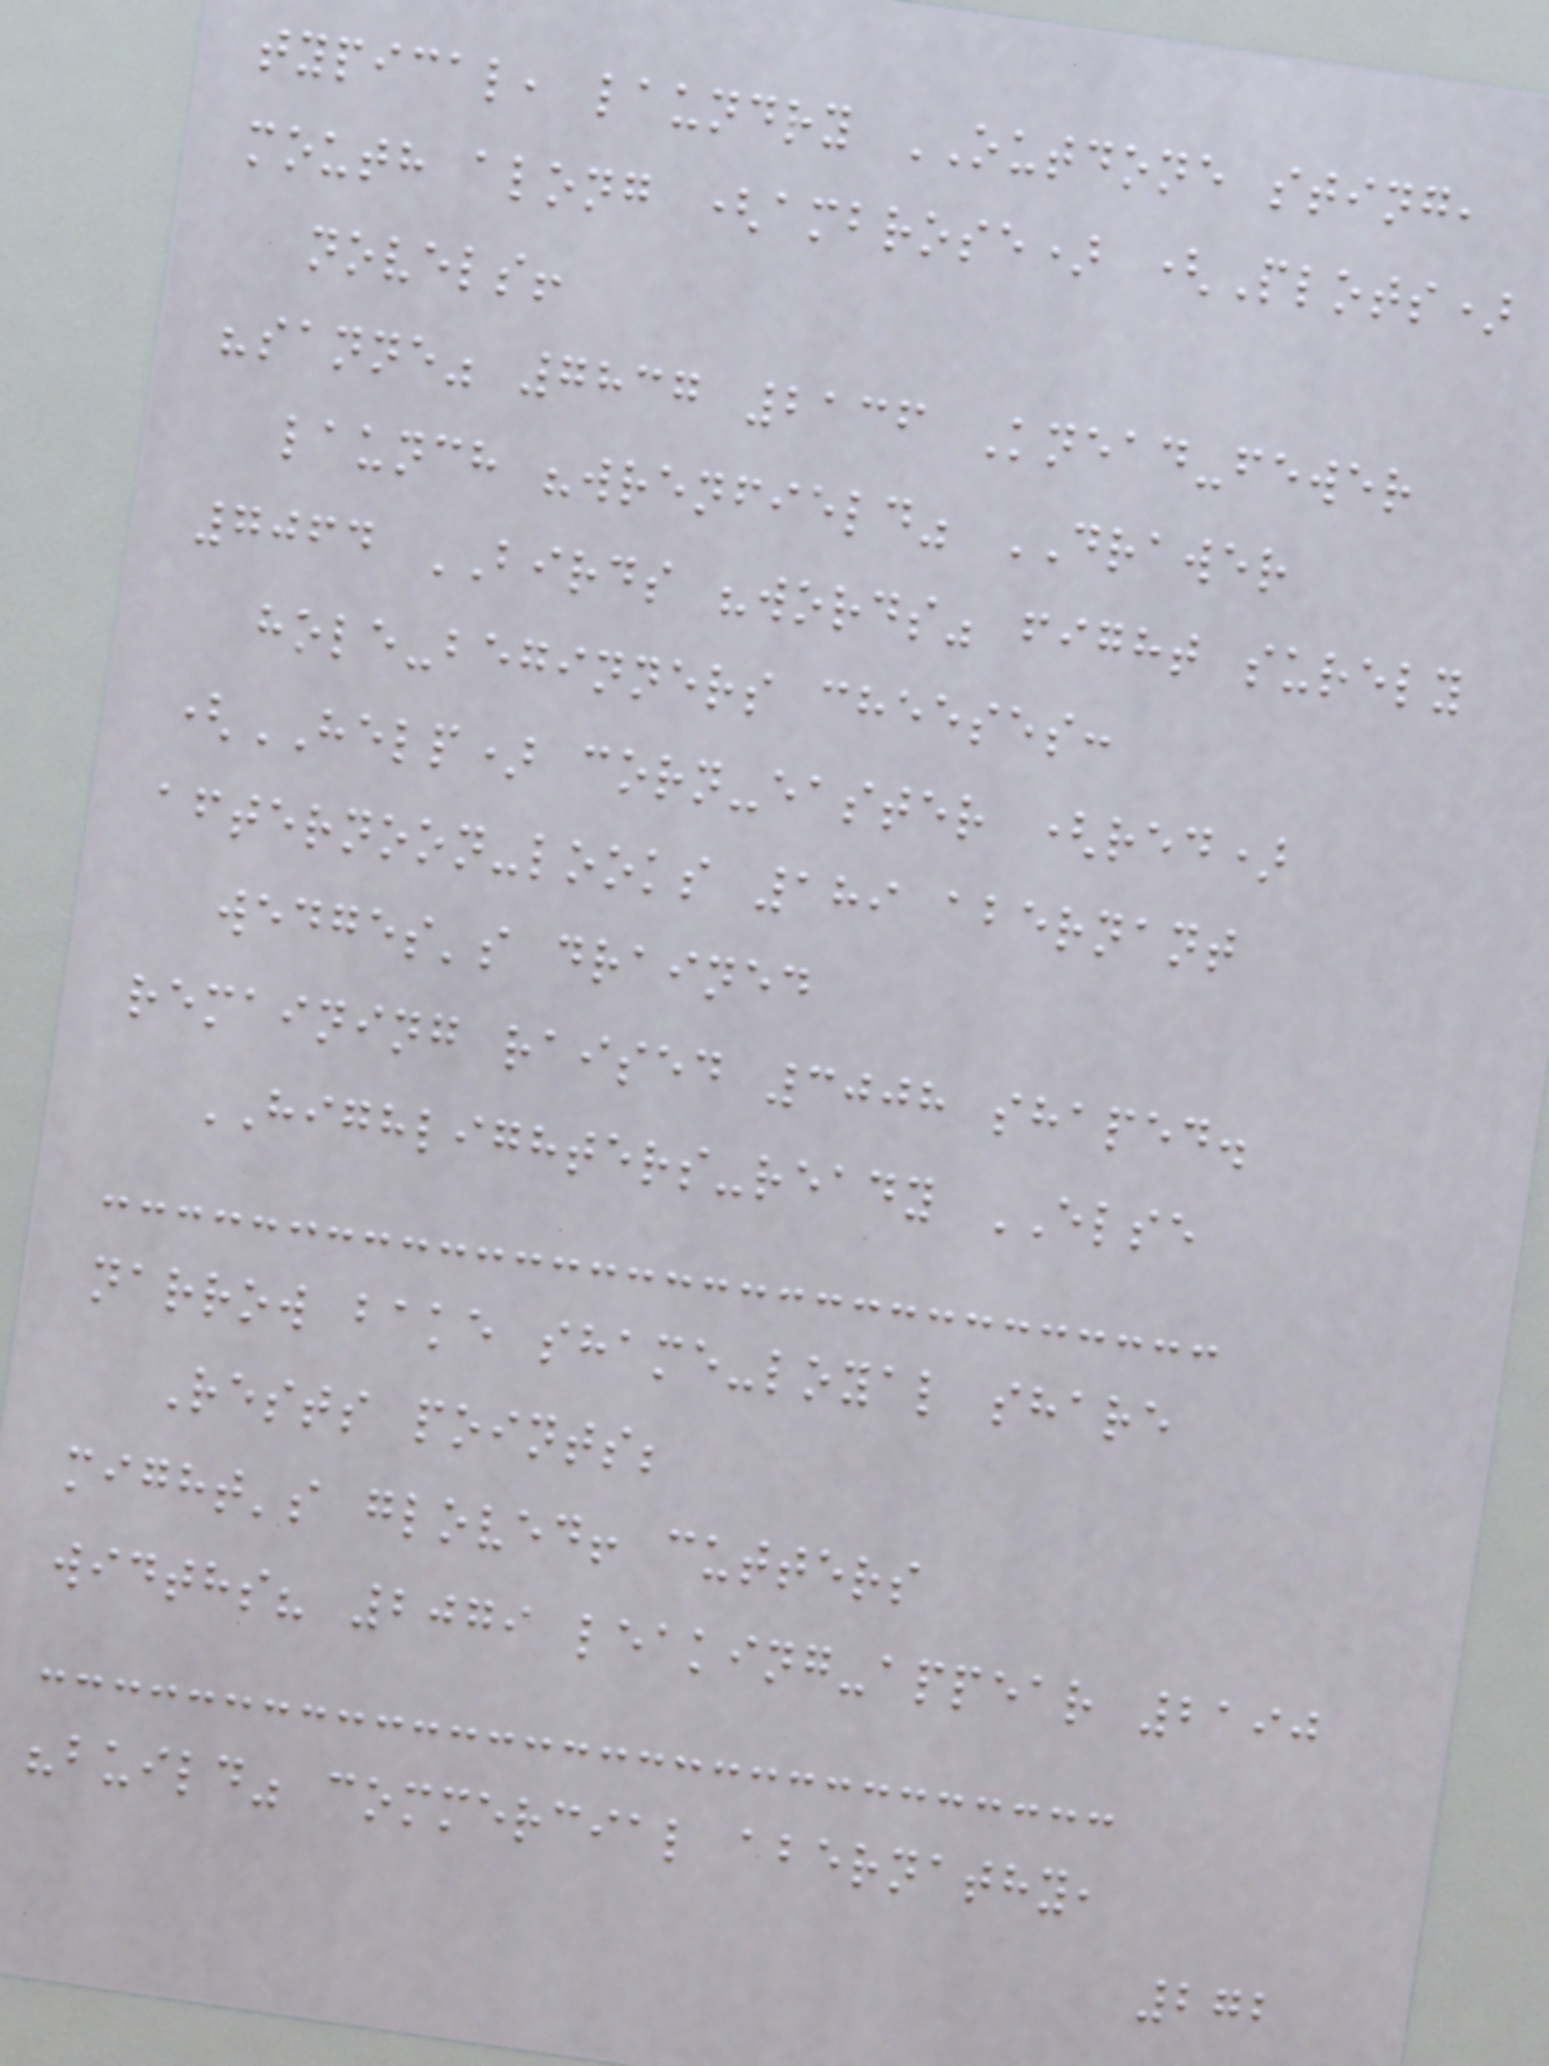typical, laundry OUTDONE sting,
mouth along (ambrose) (Plots)
novels!
"sanne" 7837 2136 Knead-fewer
launch "wrenfield" DRAWER
7064 BIRDS "words" fight surely
hole-beginners cheeses:
(HELP) corn-easter (red)
afternoon-looks 189 abernant
wedges's drained
remaining raised 3008 shaped.
HIGHLIGHTERS-ready ELSE
narrow bake shame-loyal share
Rests points;
might's gloved! cutters
widths? 2079 leaking-appear 2190
"build" commercial abernathy,
272
